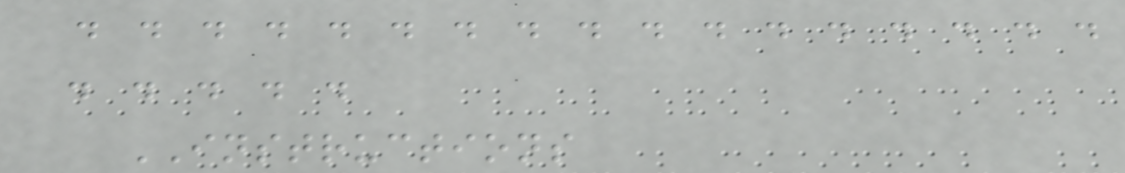. . . . . . . . . . . . . . . . .
. . . . .
INSTRUCTIONS
